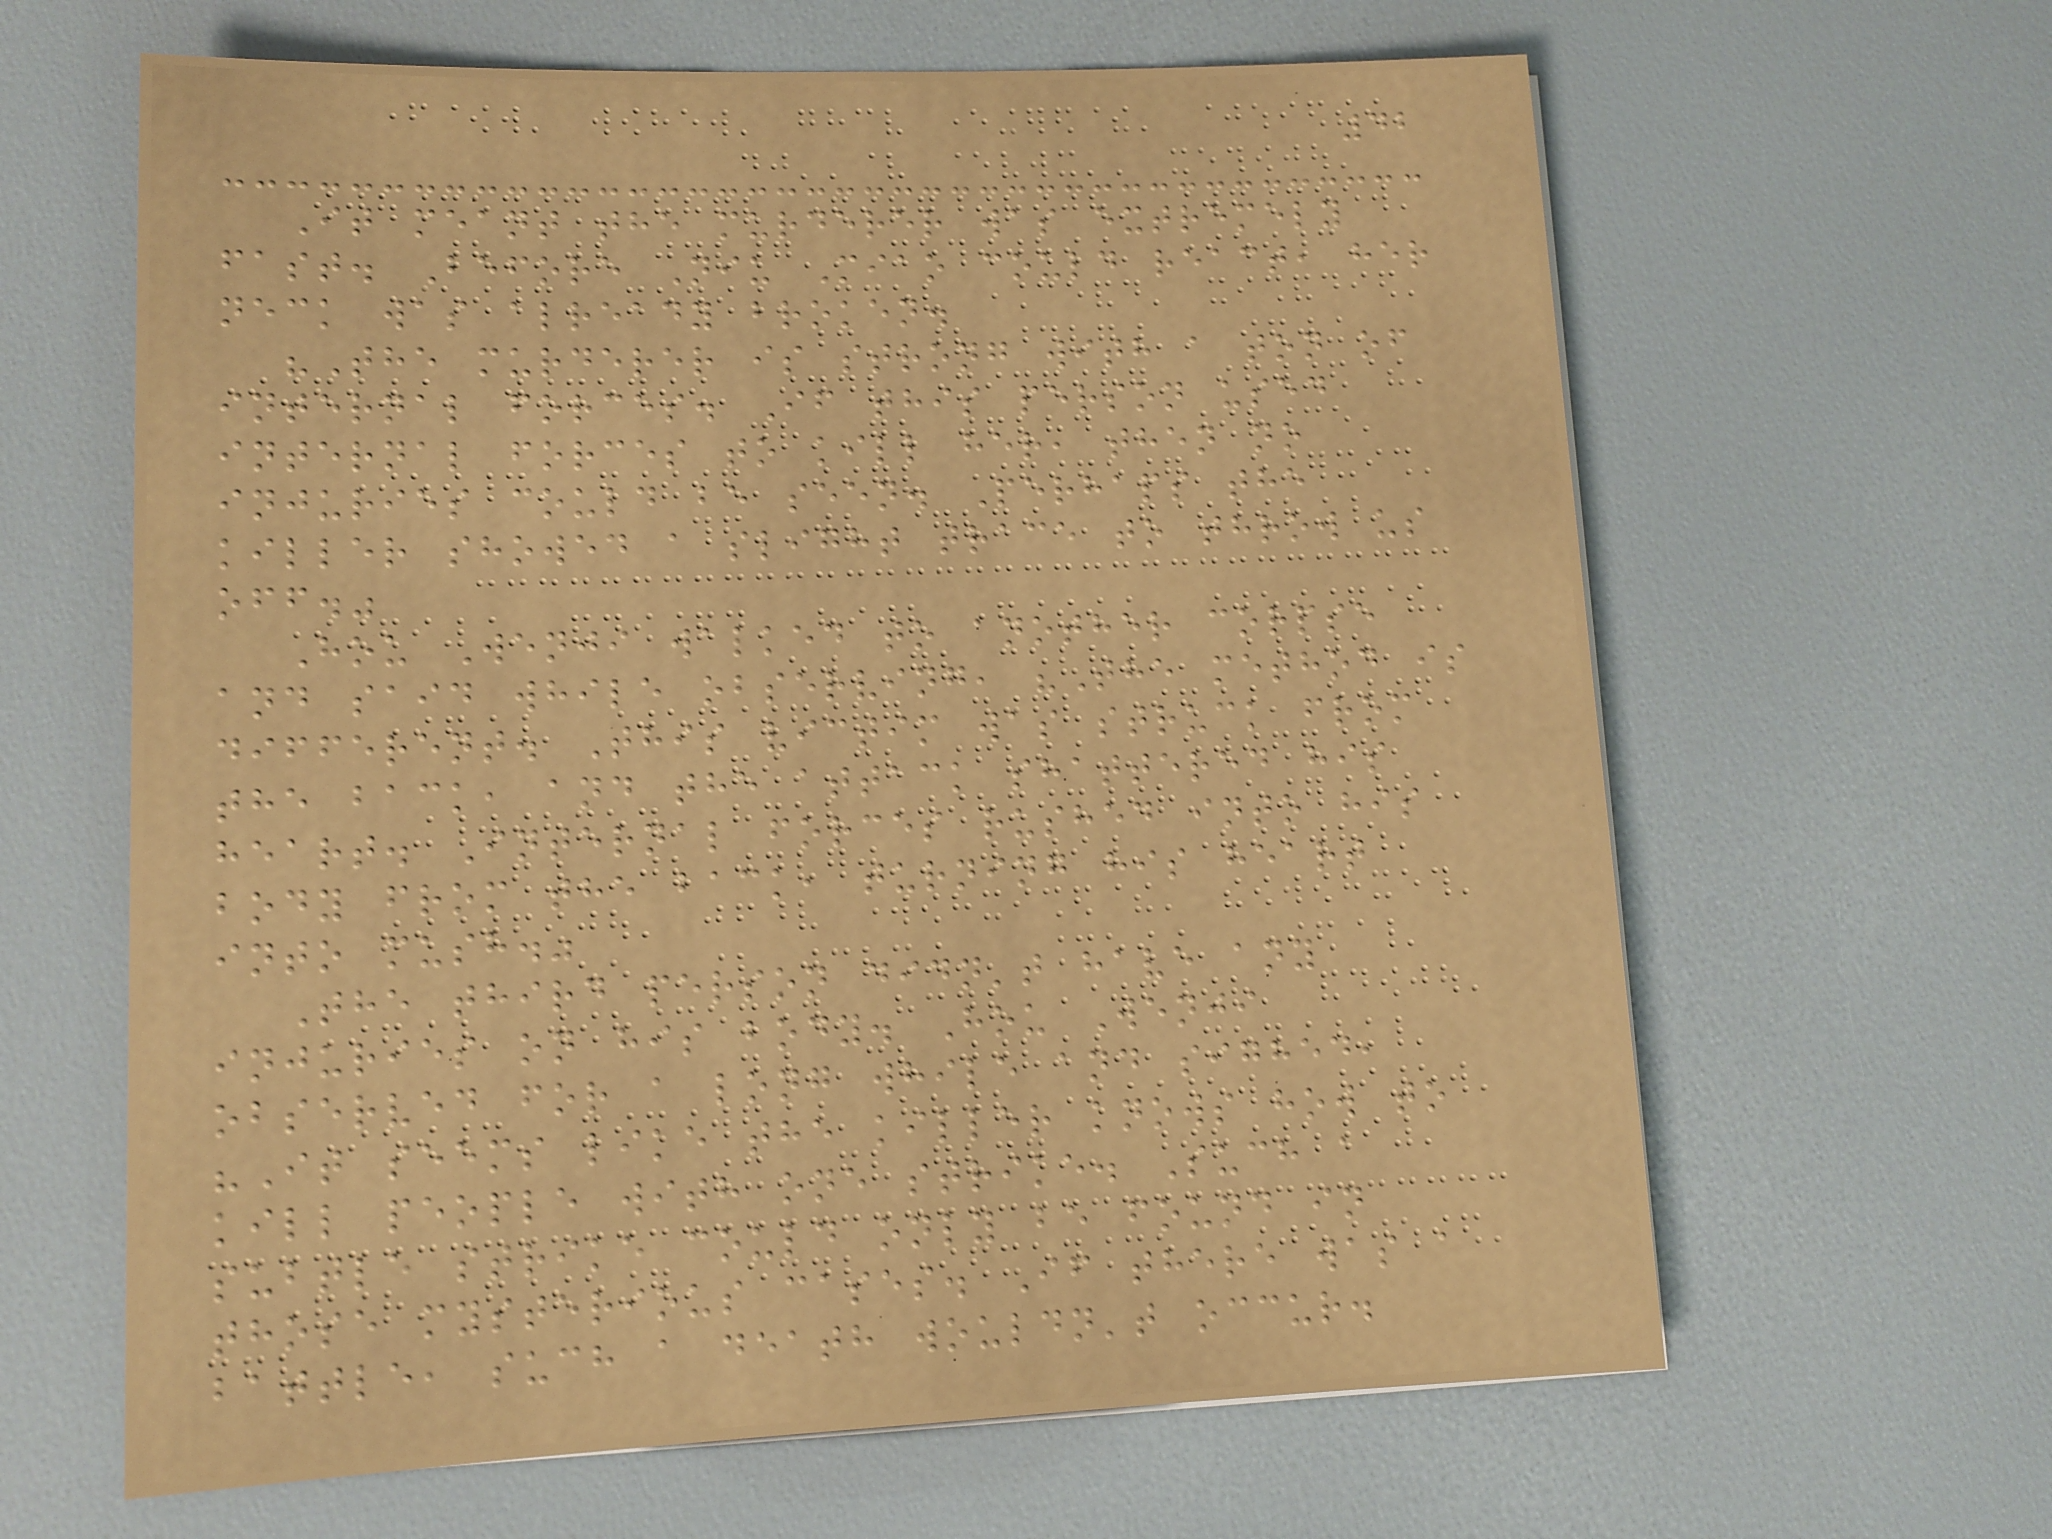42
It meant the murderer was extremely
fast. Before Niu Miao could react, her
neck was already broken.
"The murderer is strong with a ton of
internal forces. If this person used
internal forces to kill her, then no
injuries could be seen. Perhaps the
killer showed a slight trace to throw us
off."
Hou Wenji walked to another corpse
and said while observing, "The method is
different. This victim was struck from
the back, and the attack shattered his
heart. Internal forces rushed into his
body from the back, turning his heart
into mush."
The third person didn't have any
injuries on his body. Hou Wenji
observed for a long while and sighed,
"It seems like the killer knows how to
kill people with one strike. Such a
subtle strike could only be found in
those mysterious cases. If there was a
battle, such a death wouldn't occur.
